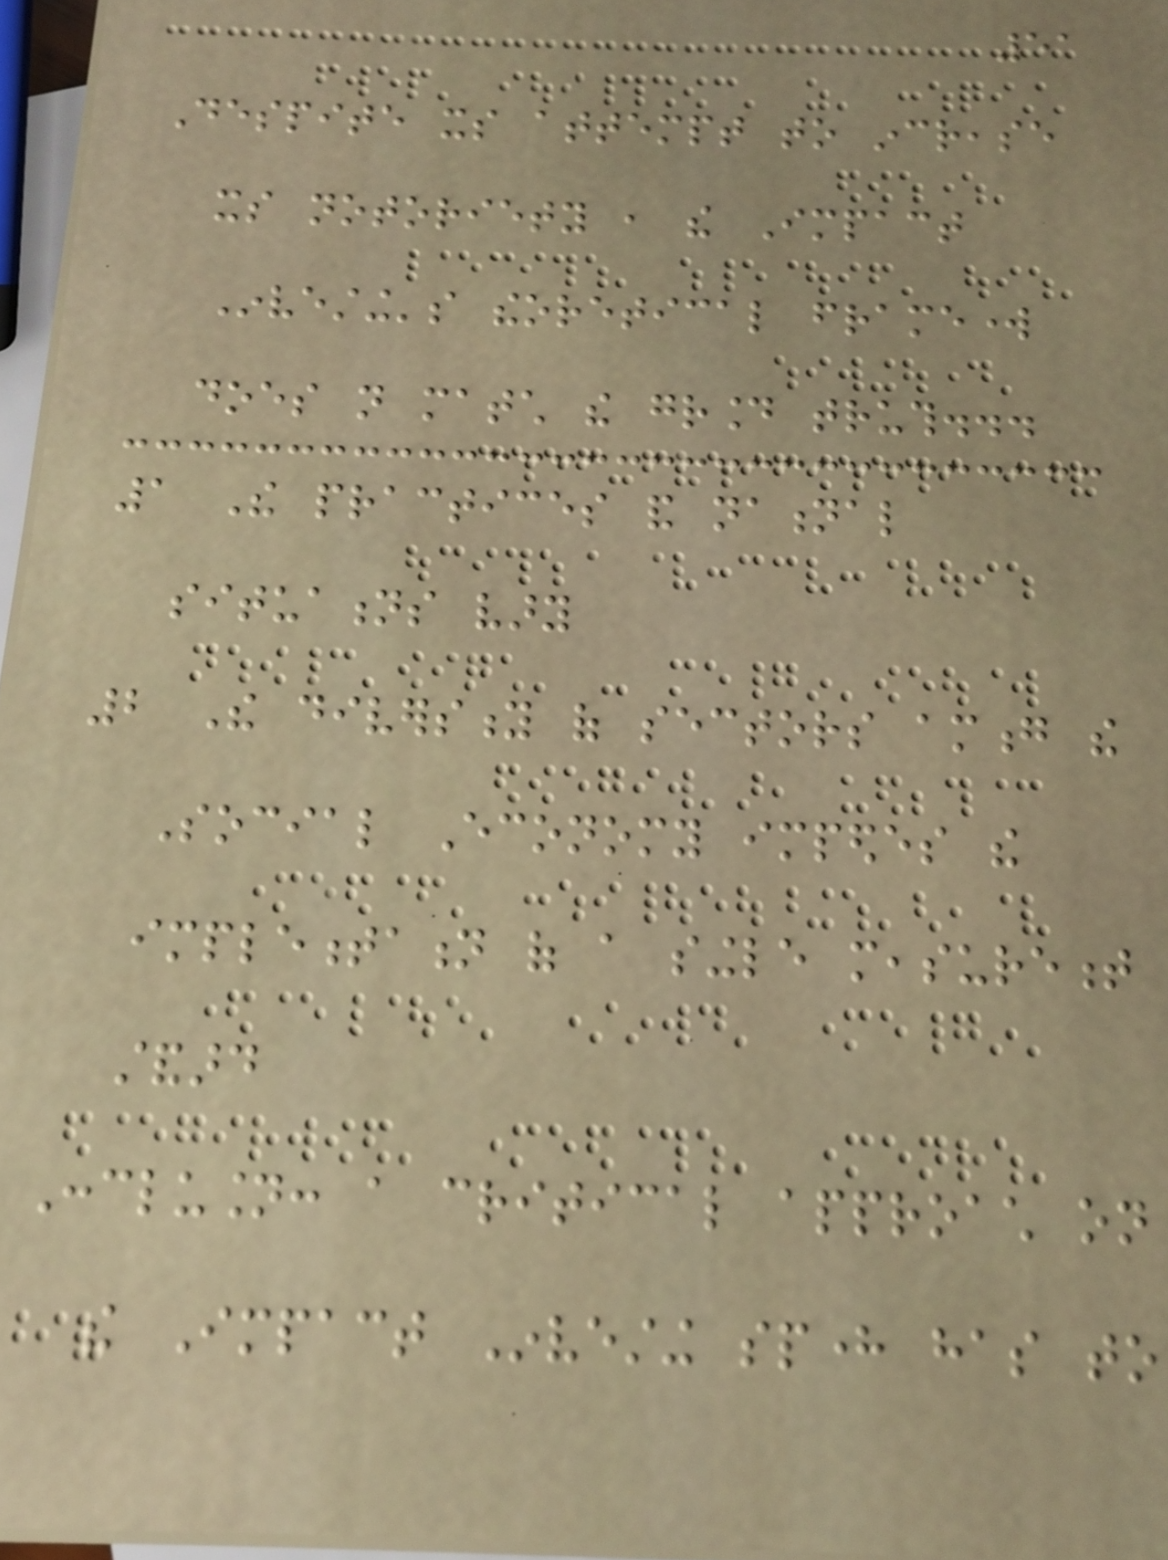51
Despite its attempt to increase
its notoriety , the Impact
Investing's theoretical framework
does not match the ground truth...
1 The practices and national
situations vary
2 The diversity of sectors among the
Social Economy impedes the
implementation of a single measurement
standard
Conclusion: a critical approach on
the Impact Investing sphere has to
